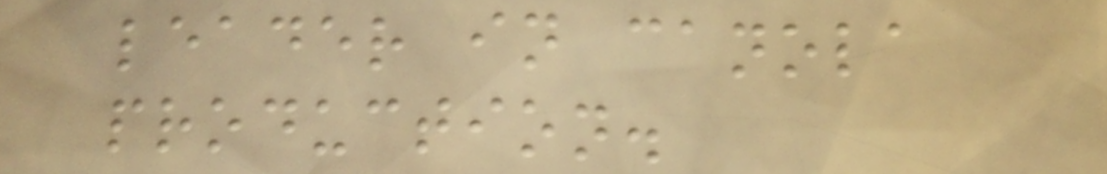leader in canola
production.
